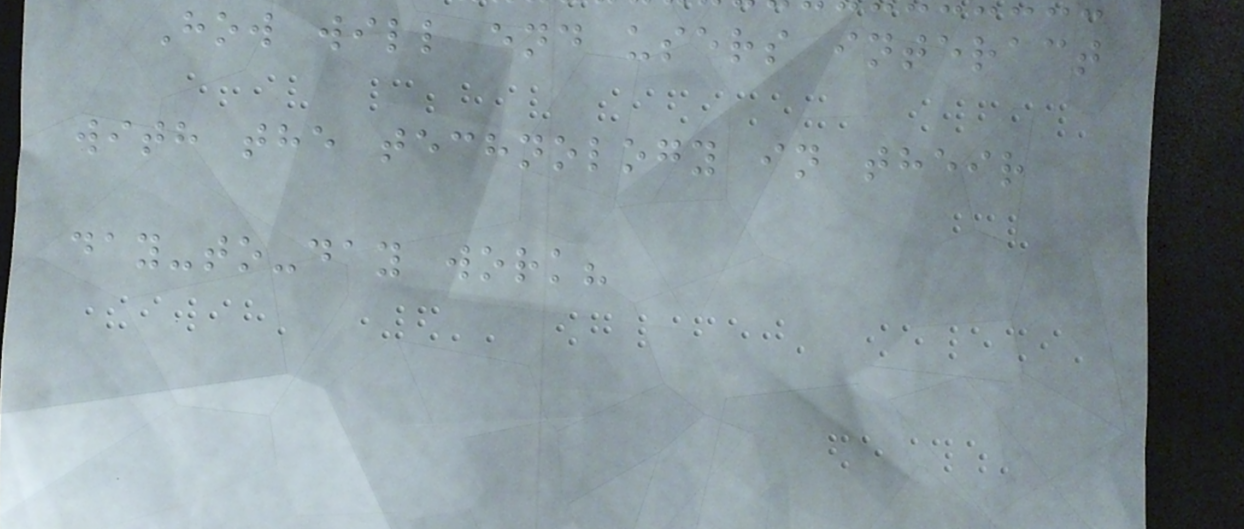How will end users interact
with the technology in their
day-to-day work?
